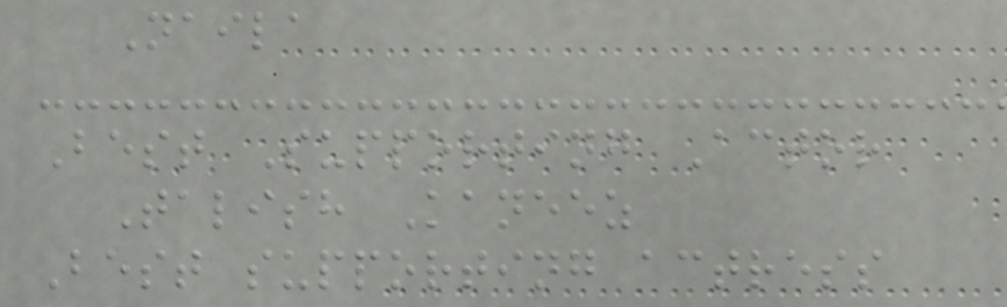Naila
Best Supporting Actor
Talish Kaneez
Best supporting actress
